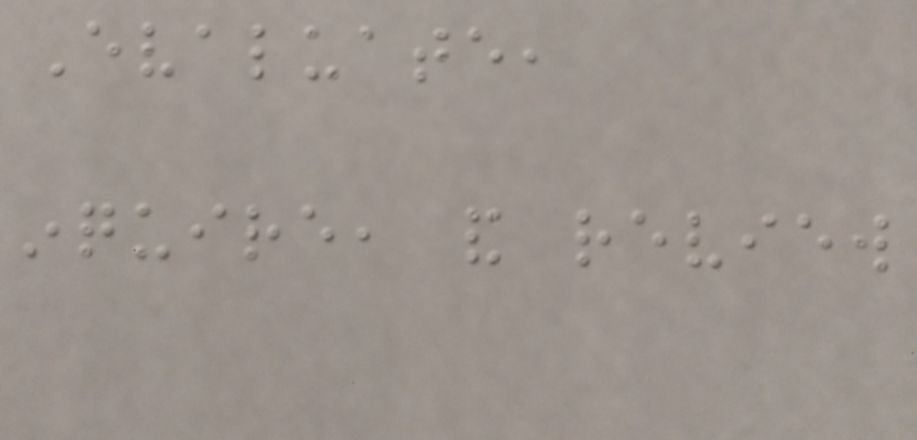Evaluate,
inquire, and review
